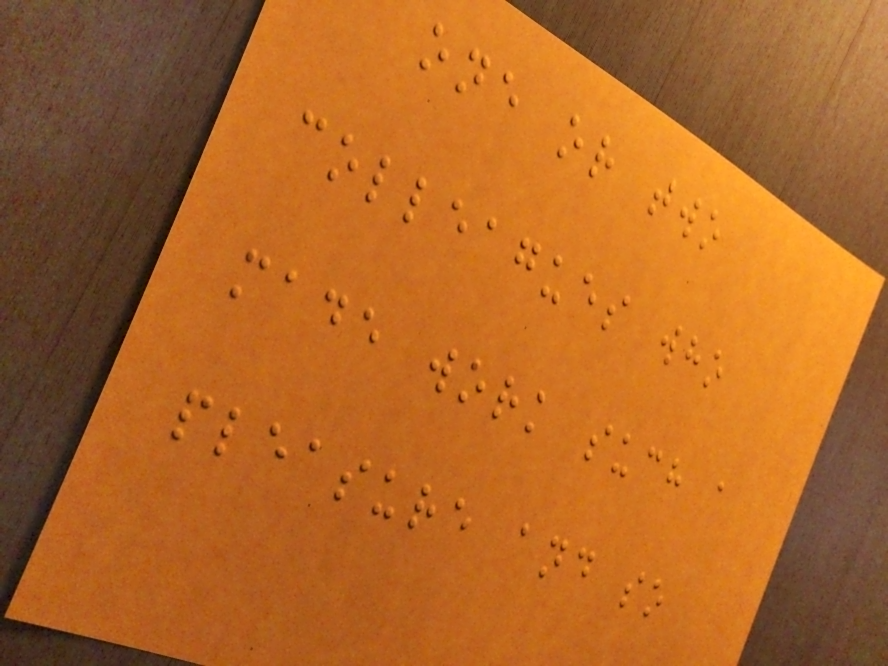one or two
colleagues who
made work such a
pleasure and so
